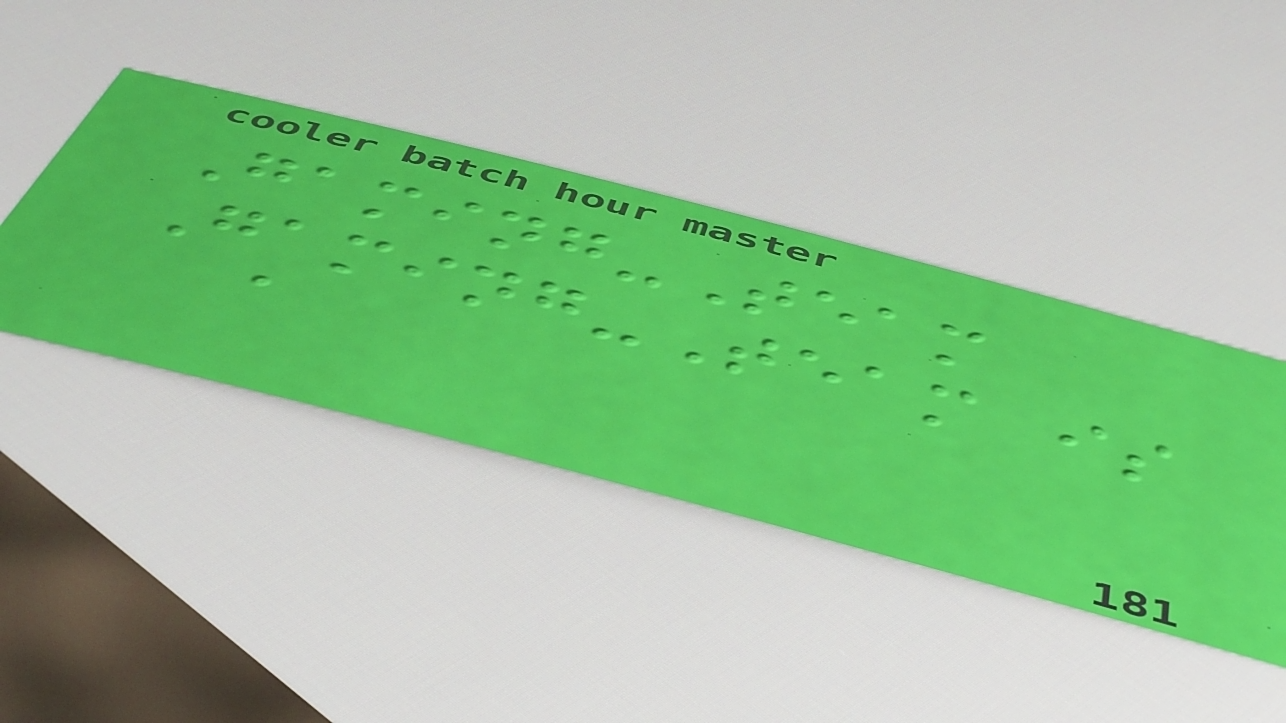Gaming-Team
Gaming-Team is
a
